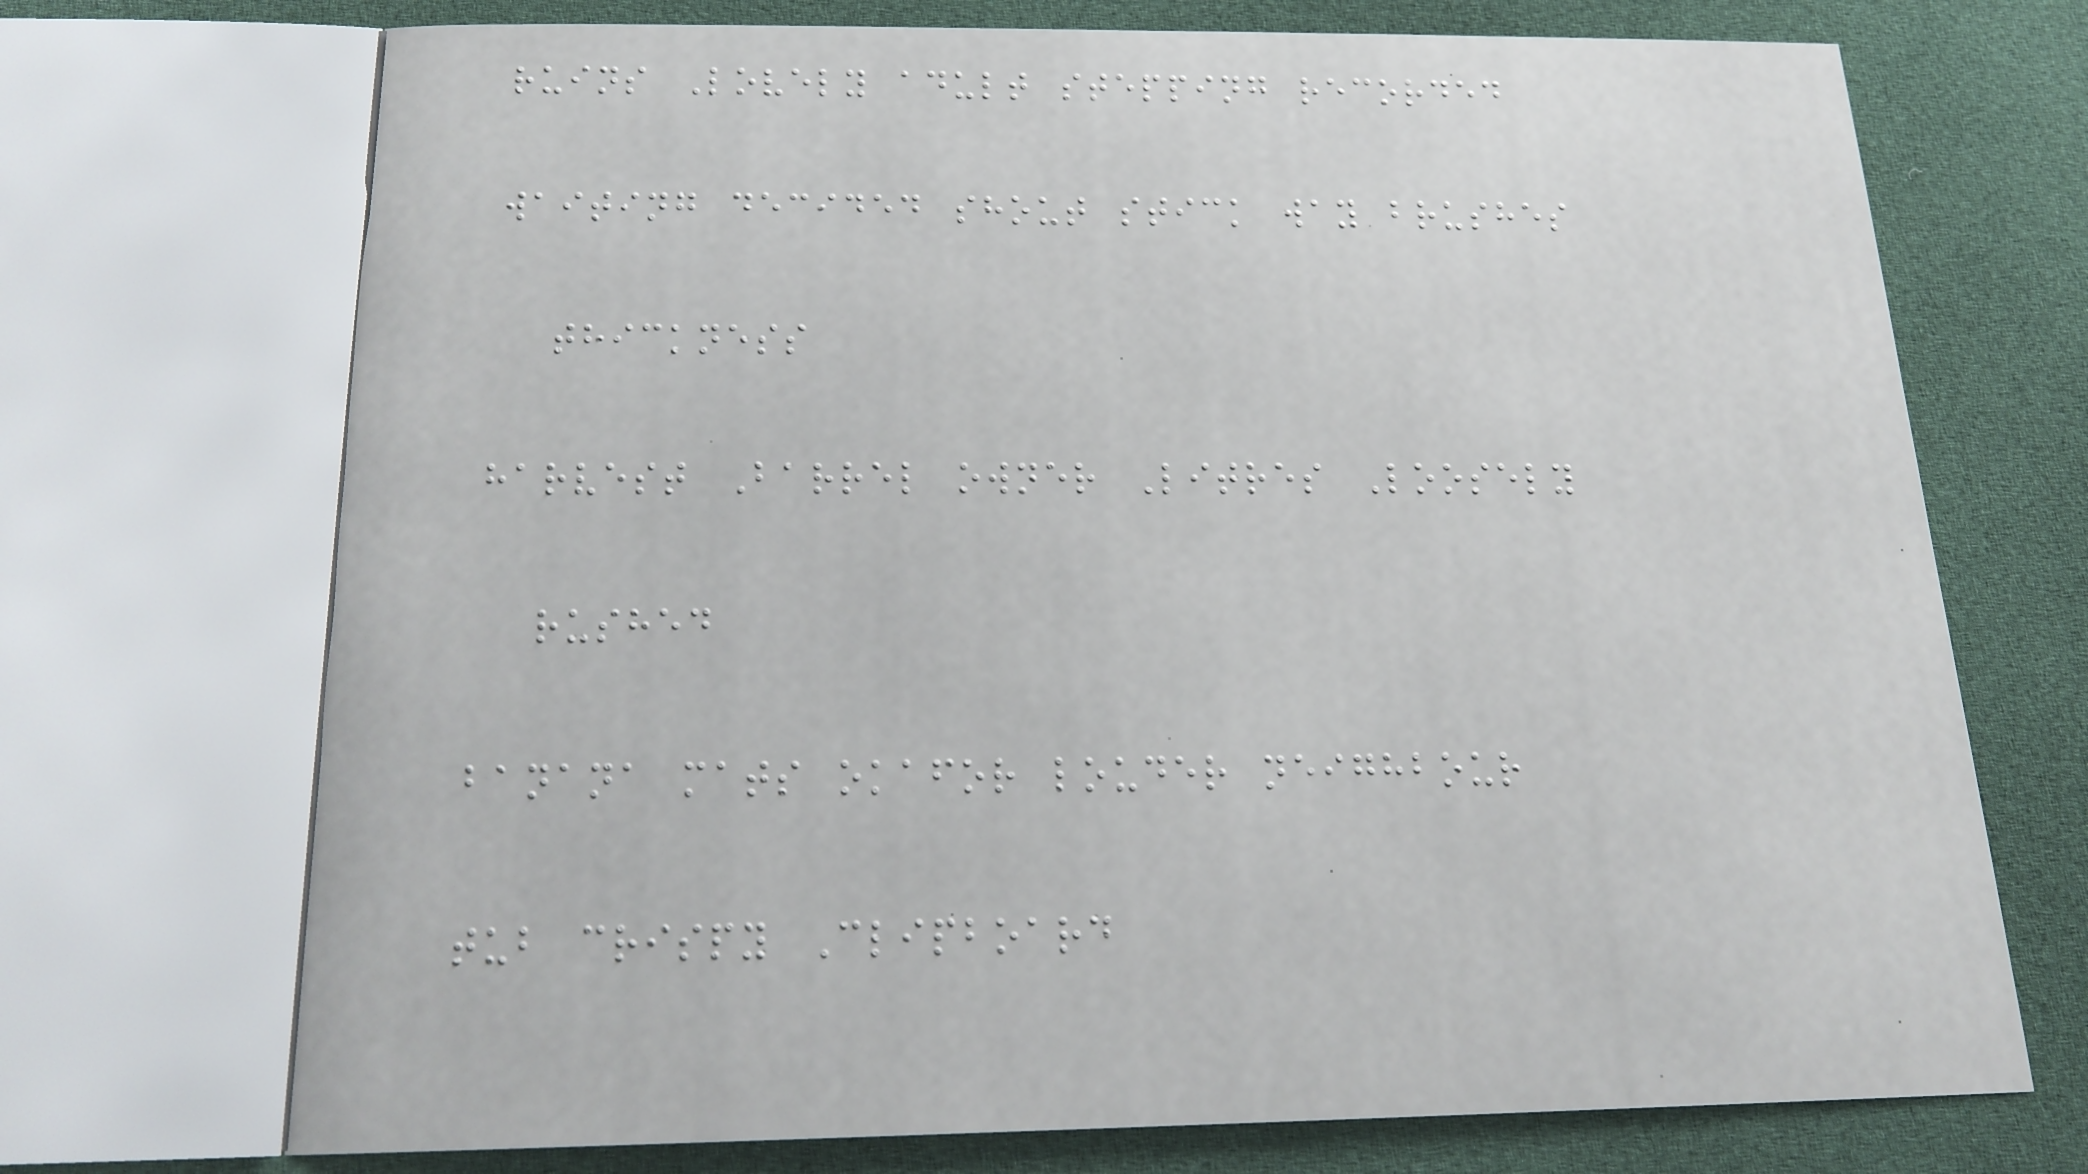ruins Lovely adult stepping recorded
waiting decided shout stick way brushes
thickness
harvest Barrel owner Litres Loosely
rushed
banana mats okafor louder neighbour
tub crispy Clipboard
